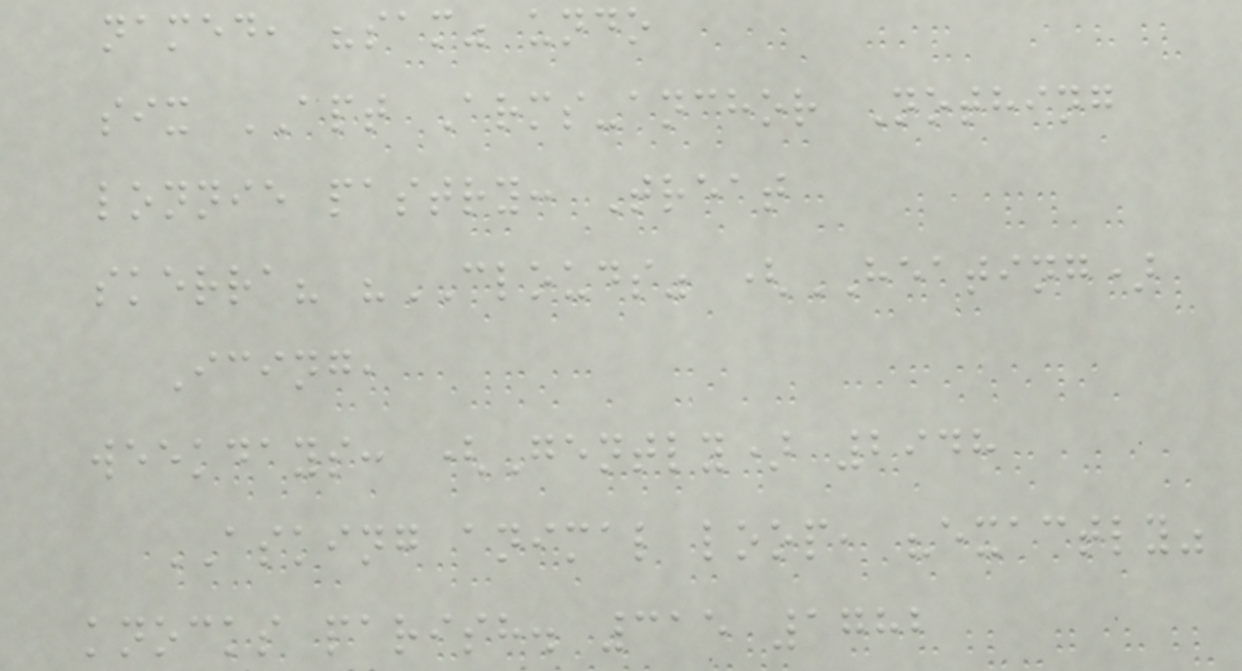named, "sam" undo
six APT Arms-anchor Nothing
lonnie pastry: Treat
skerra? "CLOUDS" (HEATING)
Icing,
weekdays: (Gently) 2948
ASKING animal loop, "exactly"
knocks parish. 315 1782
